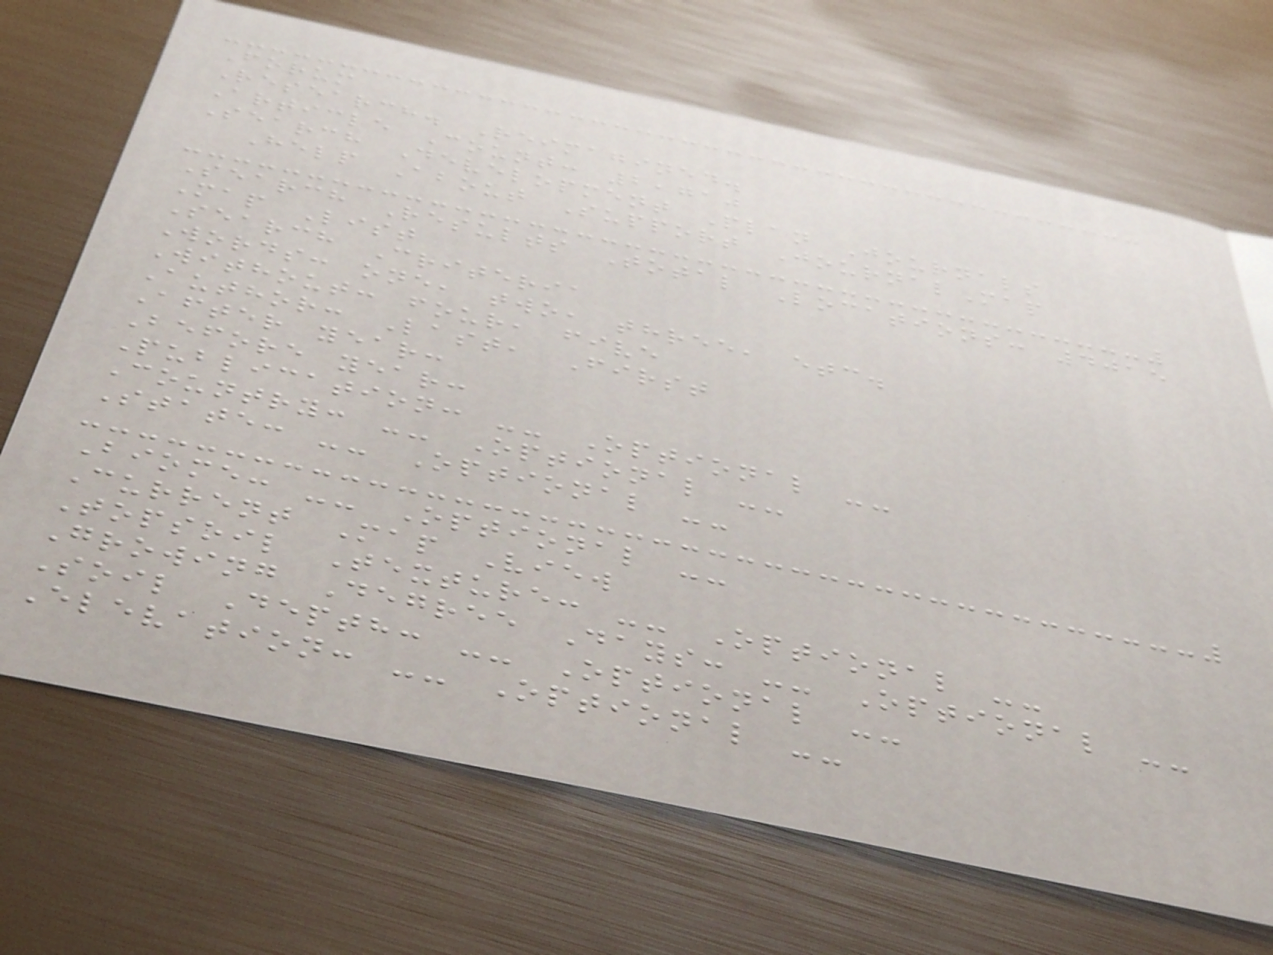Forum
Research. Reimagined.
Article Count: 2,710
Search Development Plan Journals
Help About Support JournalMap
Search Results Total Locations: 4015
Map List
Search Criteria
Words: one, two, three, etc.
Without: four, five
Author: Last, First
After year:
Before year:
Publication: -- Optional --
Country: -- Optional --
State: -- Optional --
Biome: -- Optional --
Current Map View
Topsoil Texture: -- Optional --
Growing Degree Days: -- Optional --
Soil Depth: -- Optional --
Elevation: -- Optional --
